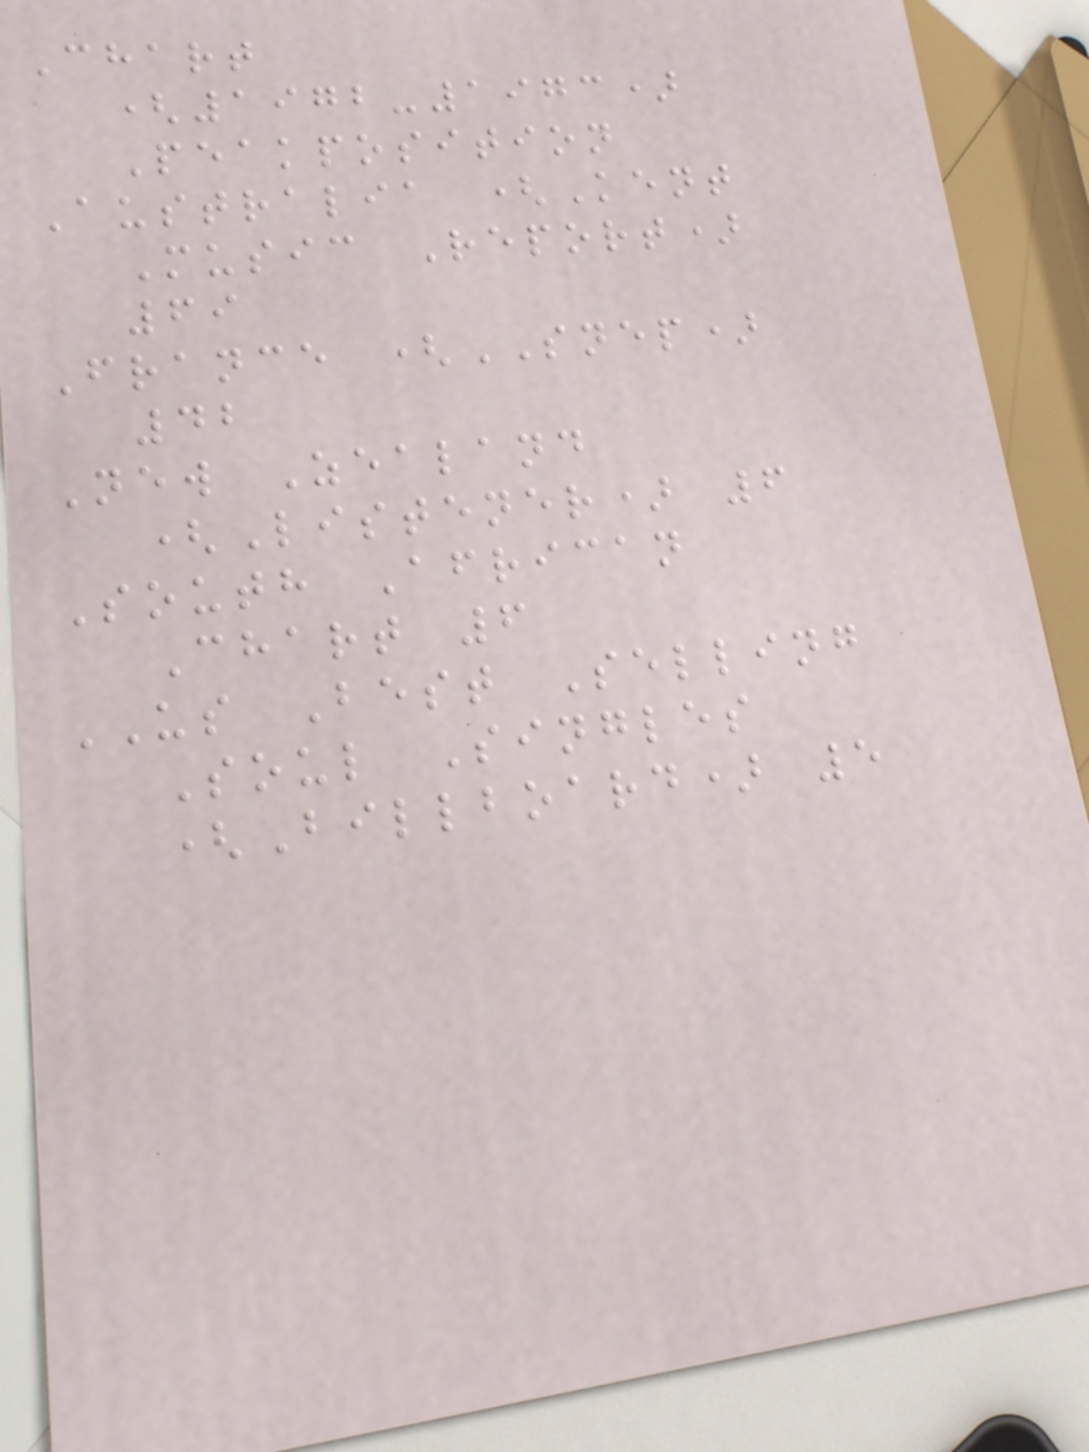Chart
(1972-1973)
Peakposition
Australia (Kent
Music Report)
69
France (SNEP)
42
New Zealand
(Listener) 6
South African
Chart 6
US Best Selling
Soul Singles
(Billboard) 5
